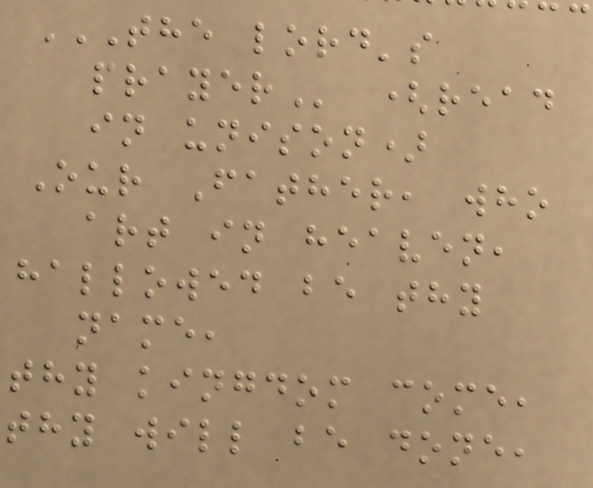THE LORD'S
PRAYER (read
in unison)
Our Father, who
art in heaven,
hallowed be thy
name,
thy kingdom come,
thy will be done,
